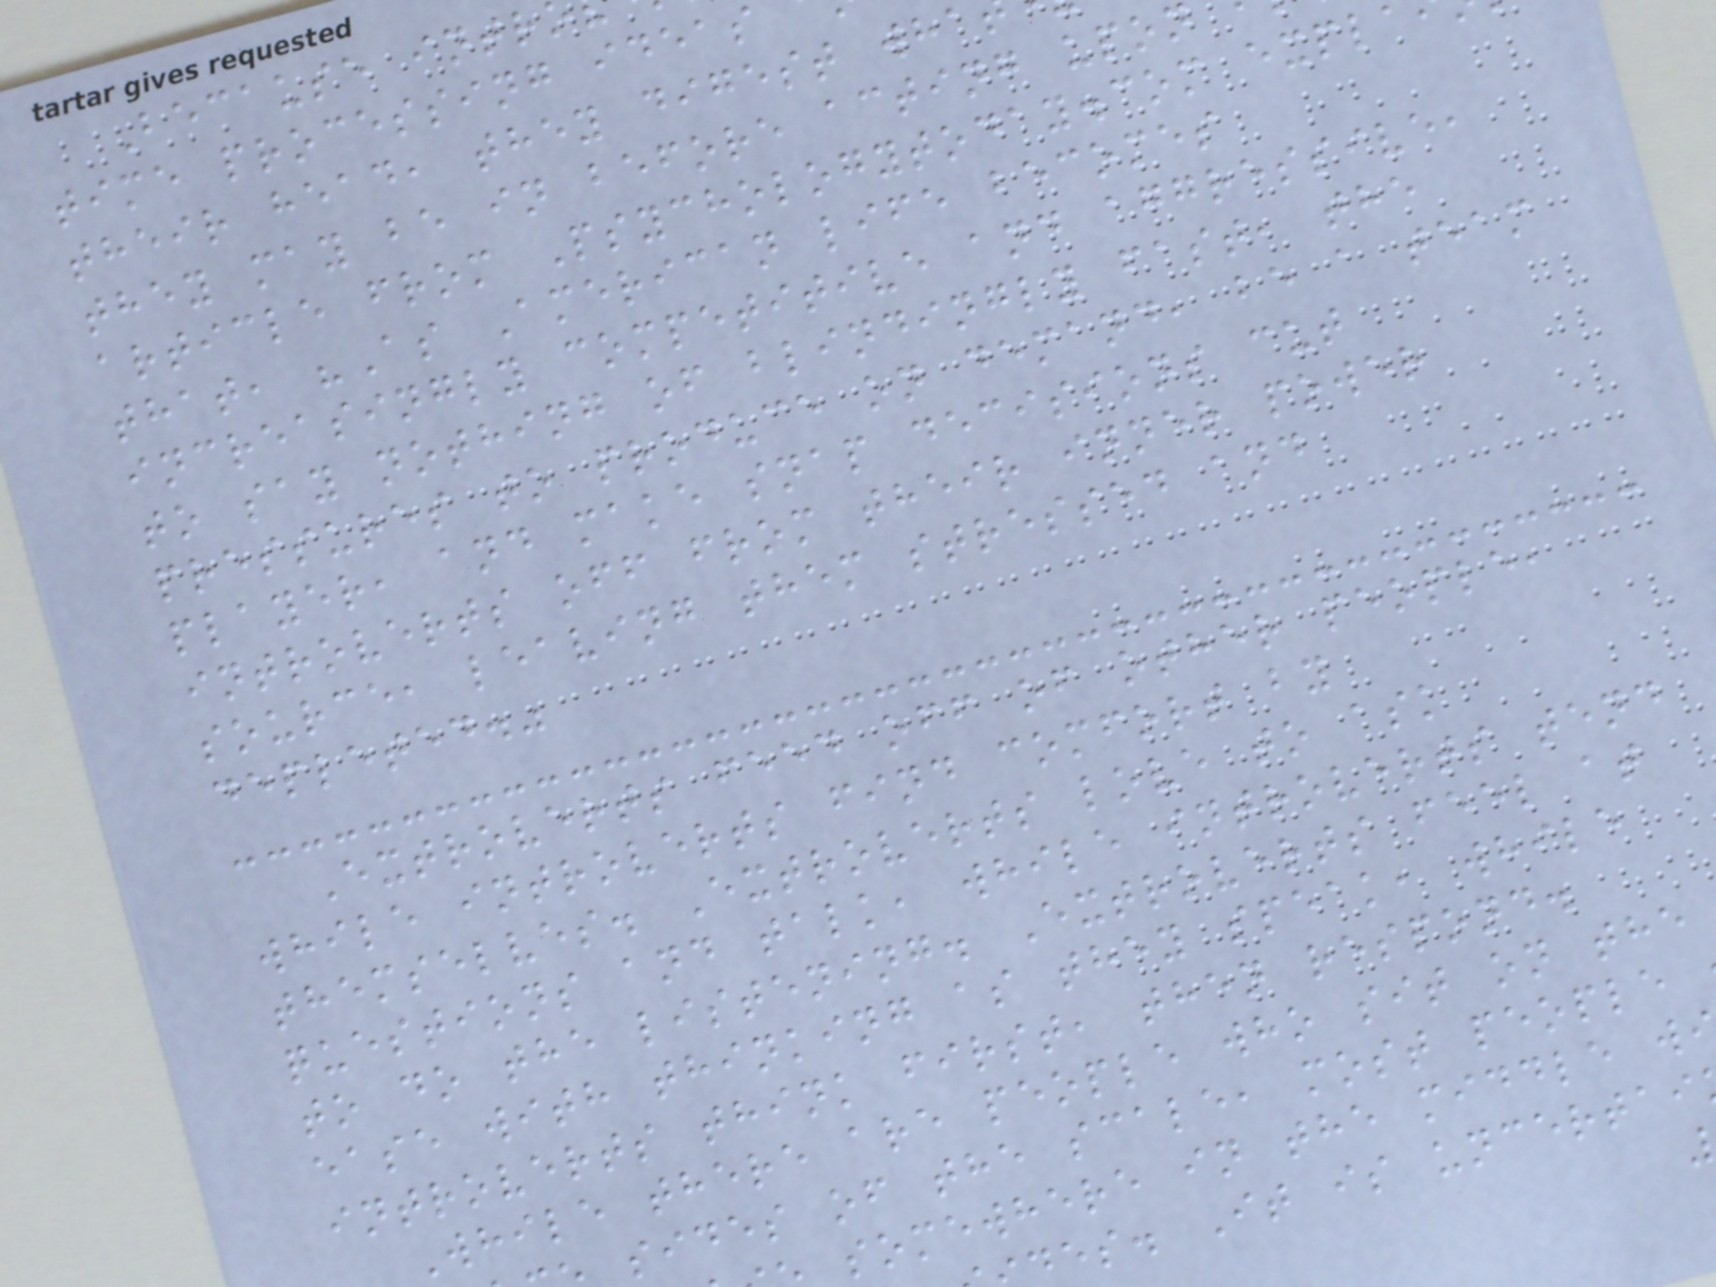Because intr
time processing ideas
their head, they digest wha
they may be in before acting upon
article from Psychologytoday.com expla
that, "As American life becomes
increasingly competitive and aggressive,
to say nothing of blindingly fast, the
pressures to produce on demand, be a team
player, and make snap decisions cut
introverts off from their inner power
source, leaving them stressed and
depleted."
Extroverts feed off of other people,
while introverts find comfort by
themselves. Extroverts love to ask
questions and talk, while introverts tend
to do the listening. Extroverts feel at
ease with thinking as they speak, while
introverts think first, then respond.
While there are people who sit on the
sides of the scale, most people
somewhere in the middle w
es. It is uncertai
